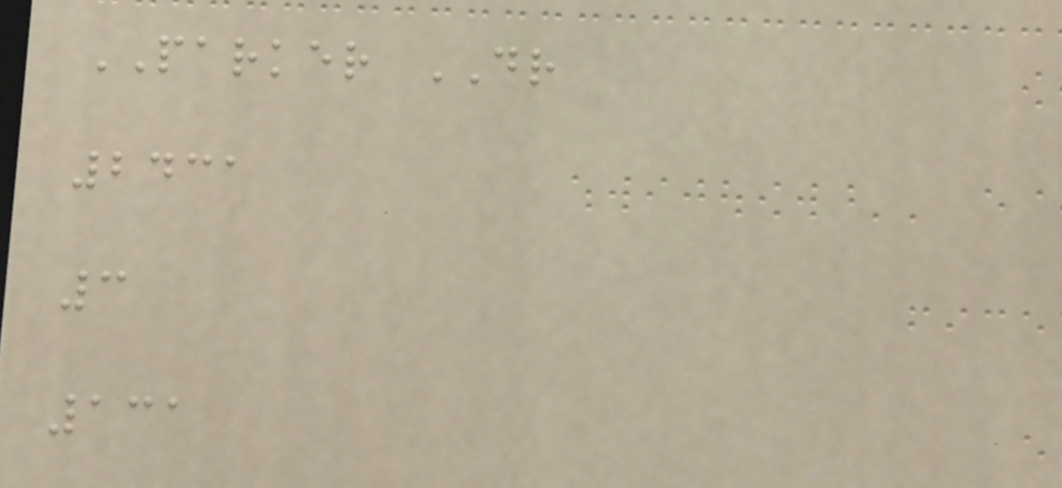PARKER DR
2431
3
131
